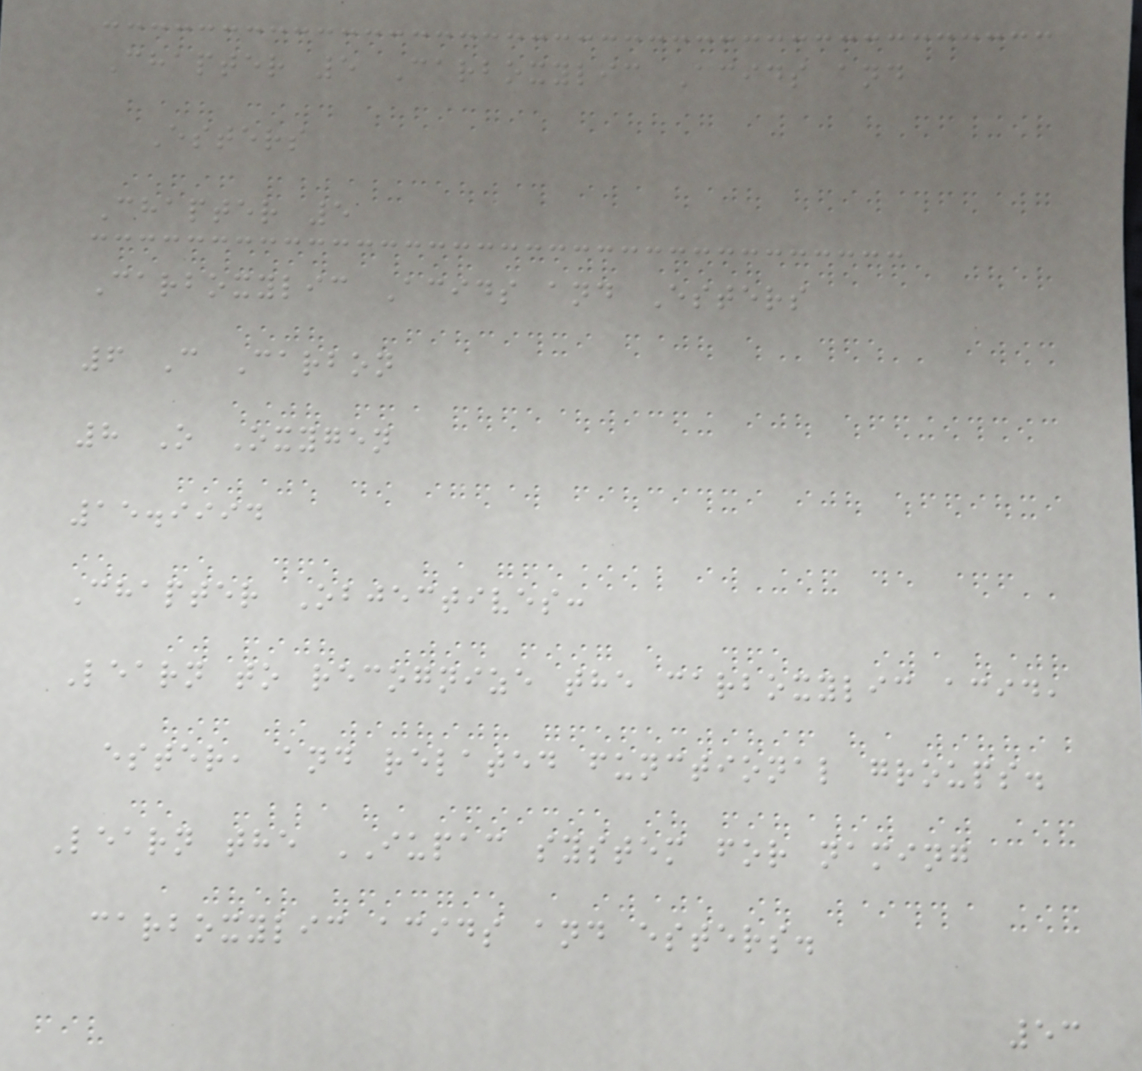Chapter 5 Carboxylic Acids and
Esters
Chapter 5
Carboxylic Acids and Esters
6 C Carbon
8 O Oxygen
15.9994
Chapter Objectives:
Learn to recognize the carboxylic acid,
ester, and related functional groups.
Learn the IUPAC system for naming
carboxylic acids and esters.
53
